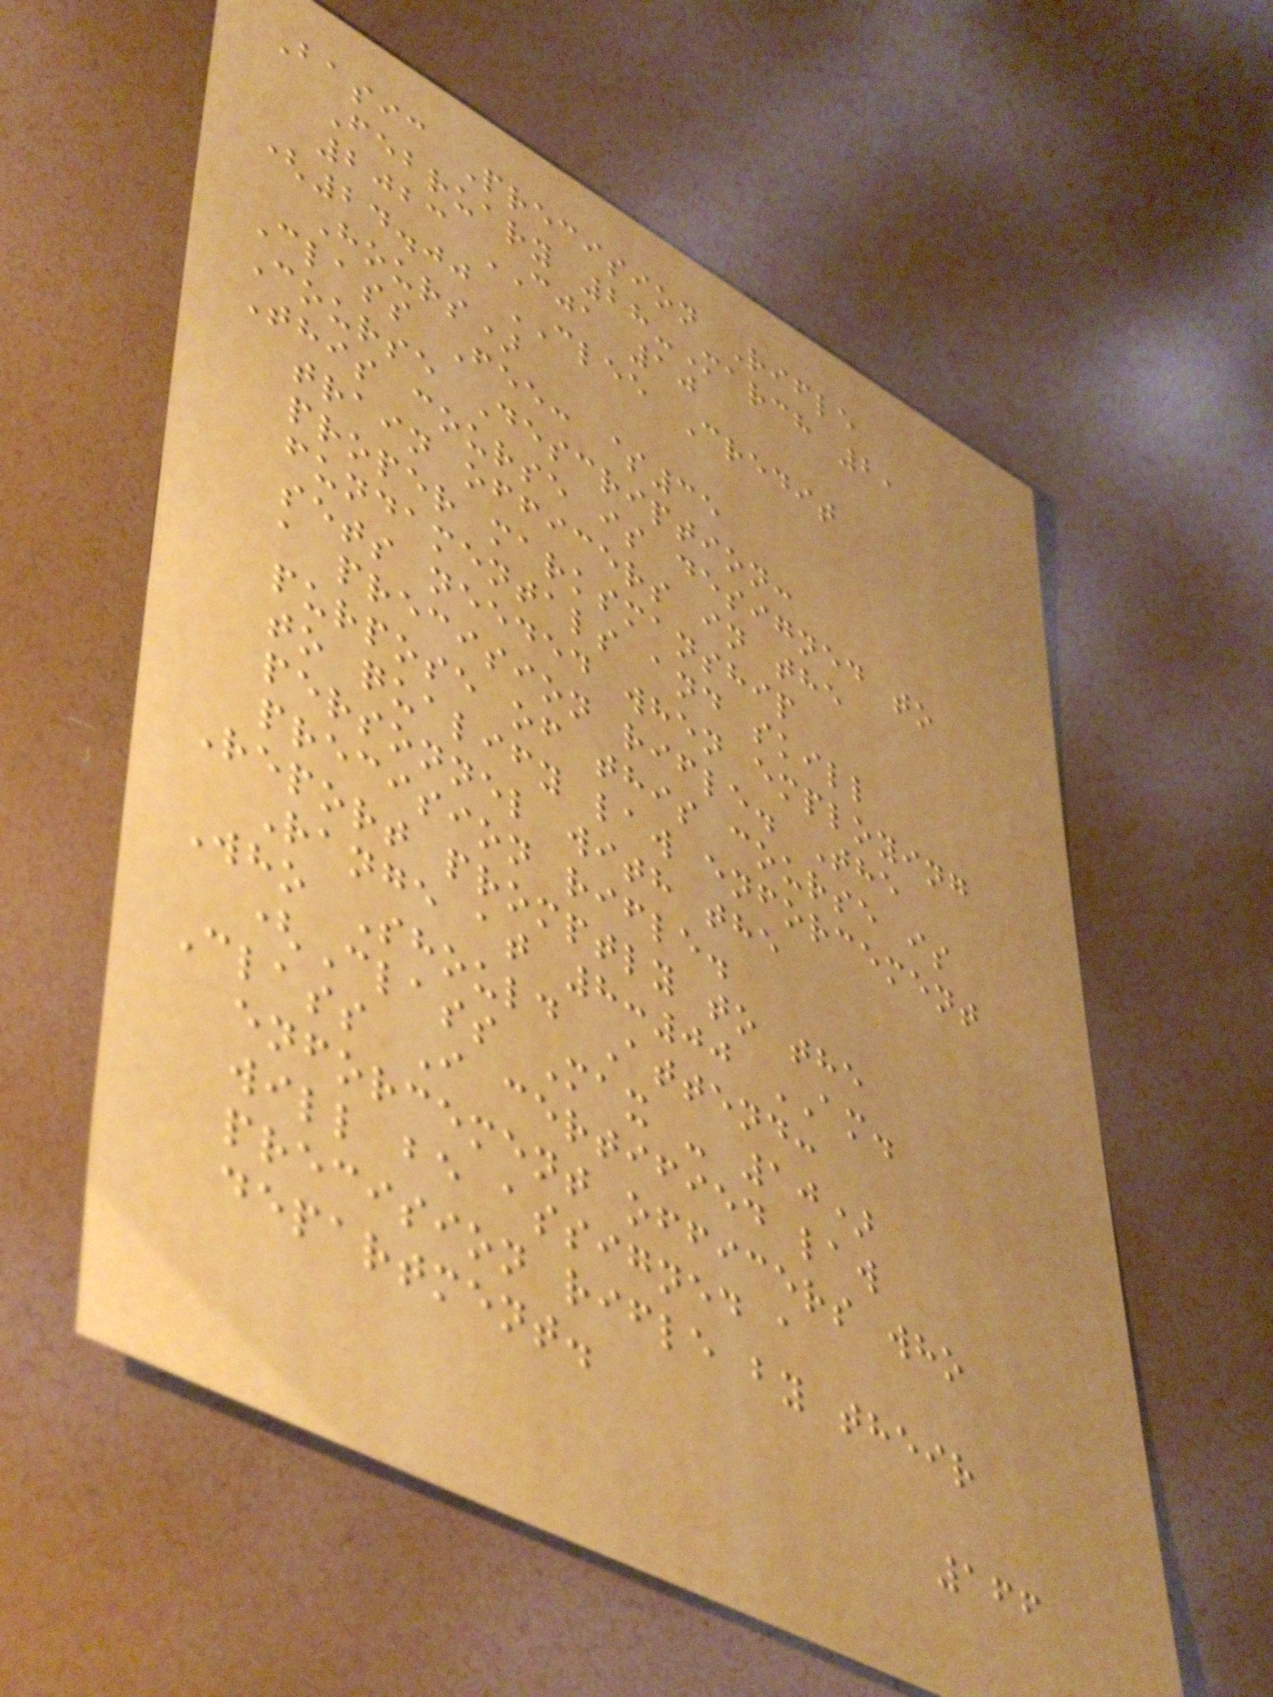Basic Precision Rifle
February 28-March 2,
2023 CJA 10
(24.00 CLEE Credit
Hours)
Class Fee: $35
Course Description:
This course is designed to
train officers in the
proper marksmanship
fundamentals and skill
sets needed when employing
a precision rifle. The
purpose of this course is
to qualify law enforcement
personnel with the
precision rifle.
Report promptly to the
Range at 8:00 AM.
Who Should Attend:
(Class Max - 10)
Class I certified law
enforcement officers who
will be assigned a
precision rifle by their
department.
166
